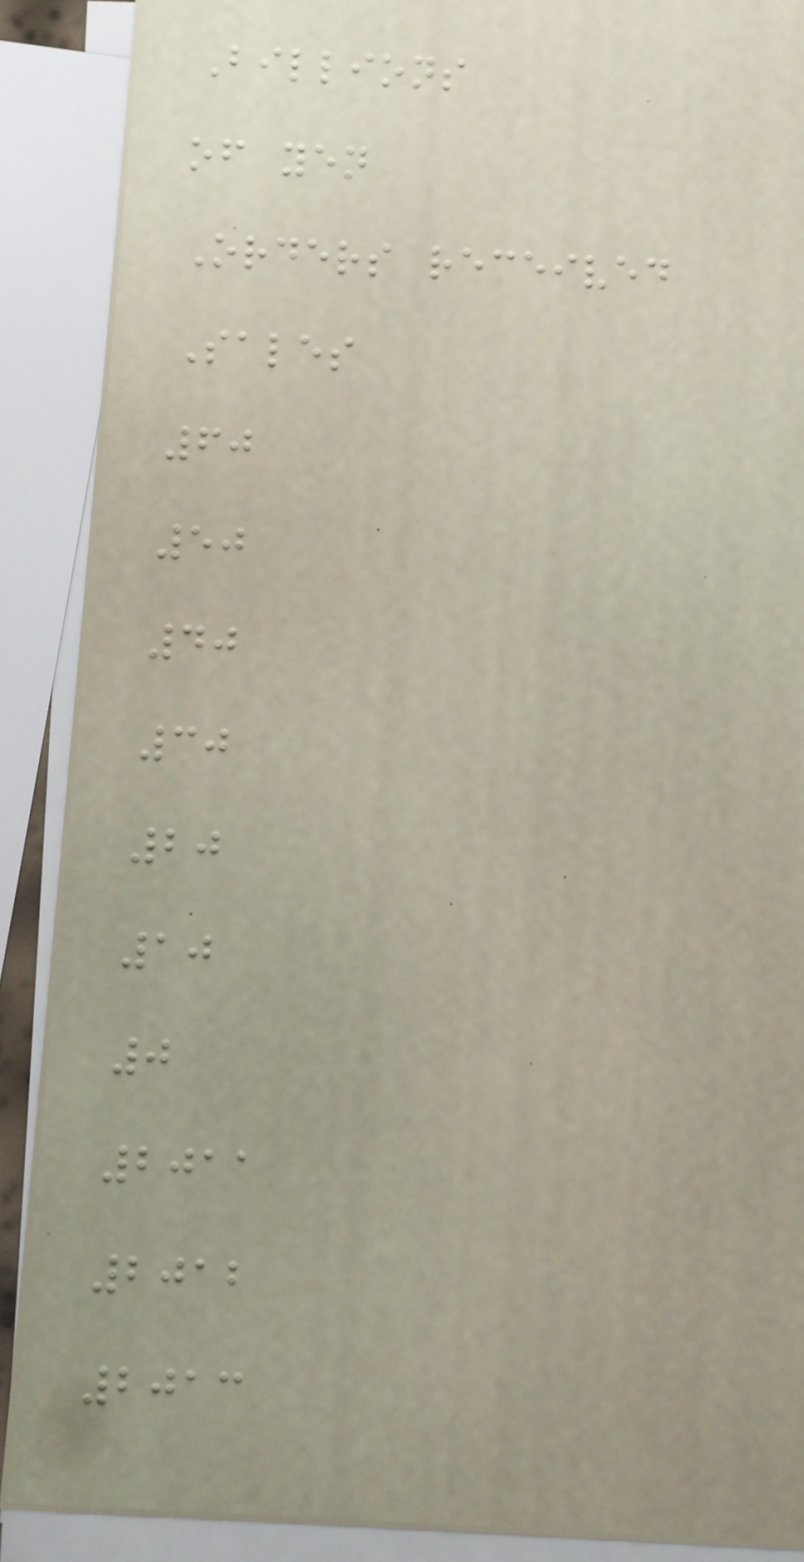Billions
of yen
Orders received
Sales
60
50
40
30
20
10
0
2011
2012
2013
